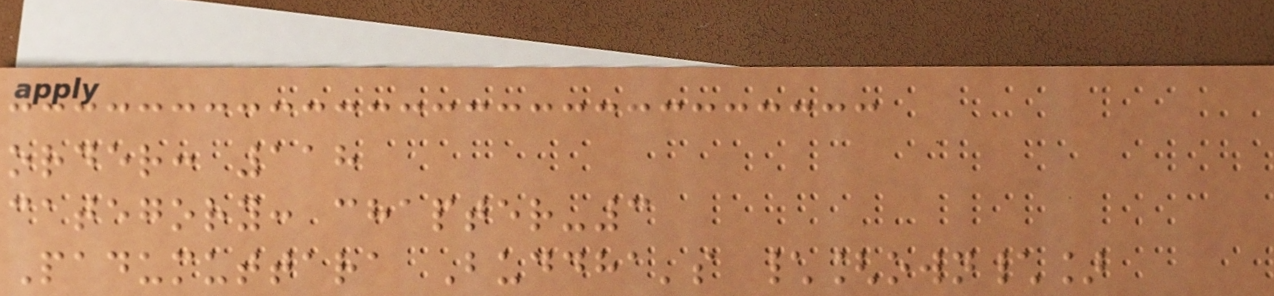order: 118
category: chapter-3
Padumuttara Buddha's \[own\]
